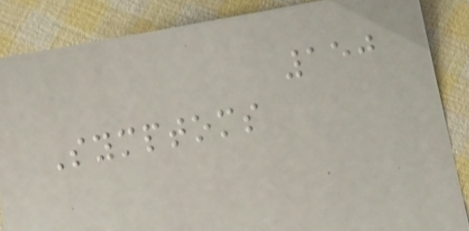150
Symptoms
